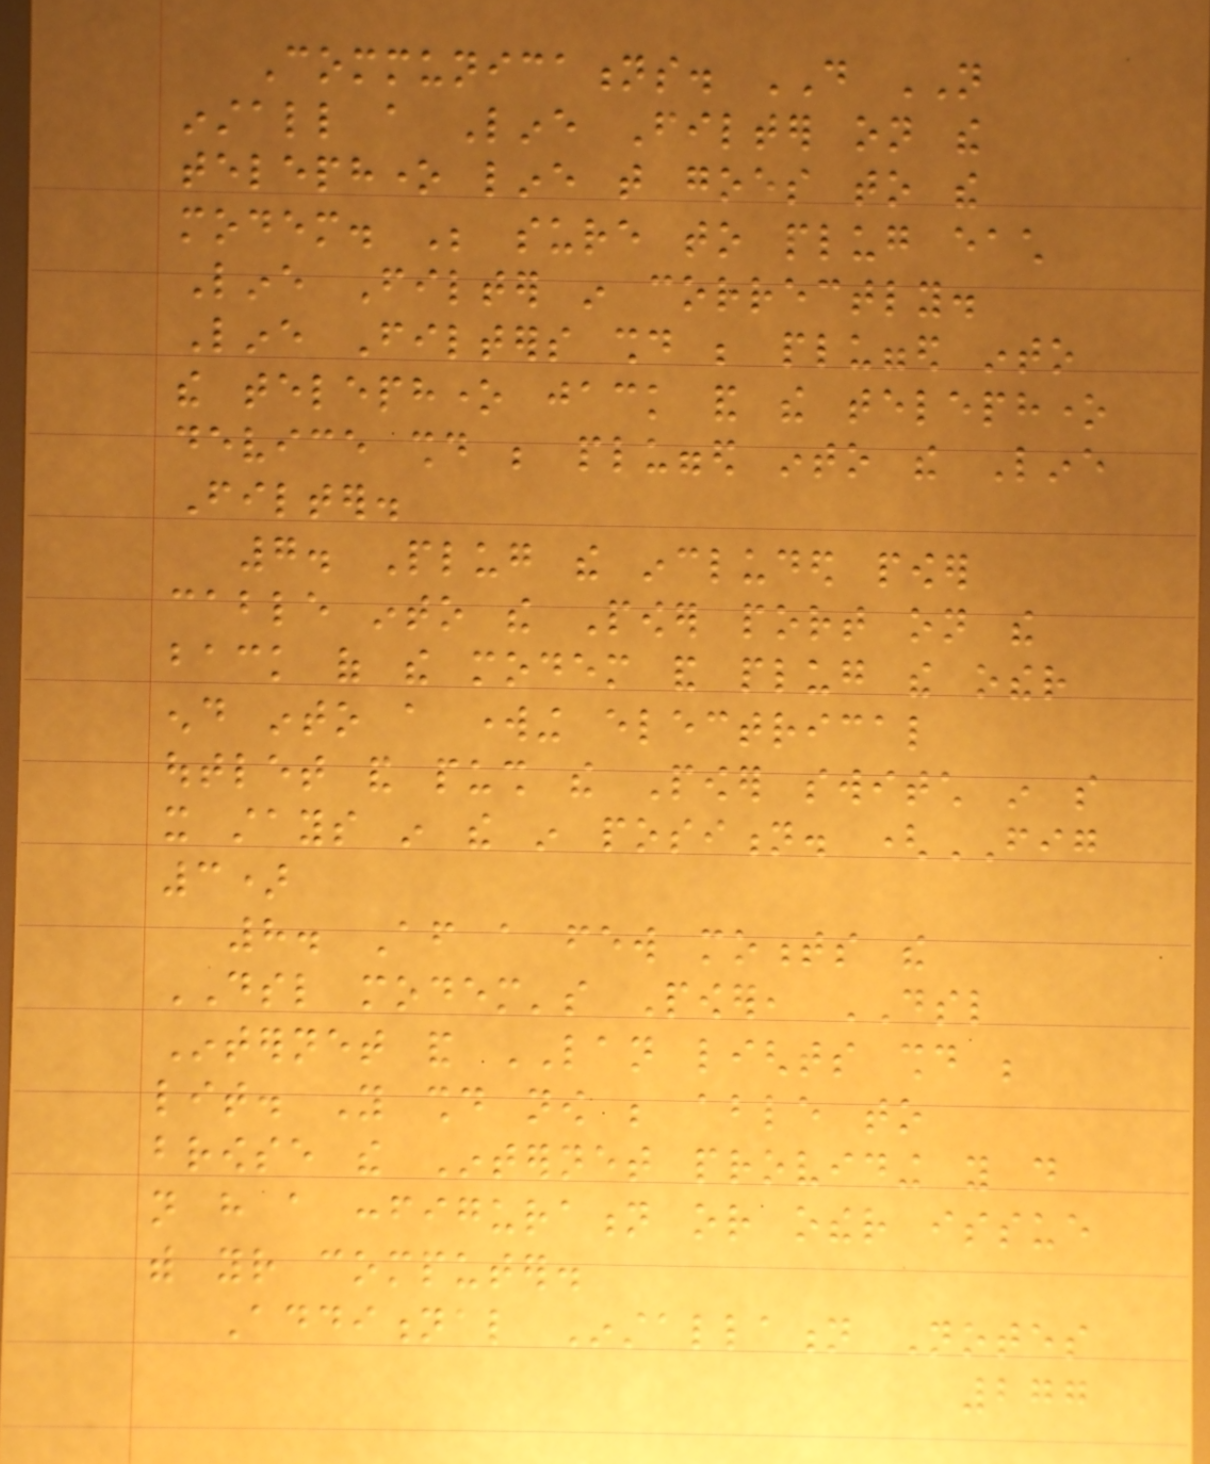Communications. DO NOT
install a Line Filter on the
telephone line that goes to the
modem. Be sure to plug each
Line Filter in correctly.
Line Filters should be plugged into
the telephone jack and the telephone
device should be plugged into the Line
Filter.
7. Plug the included power
cable into the Power port on the
back of the modem and plug the other
end into a working electrical
outlet and push the Power switch in so
it stays in the in position. (FIG
3)
8. After a few moments the
DSL modem's Power, DSL
Internet and LAN lights should be
lit. You should now be able to
browse the Internet providing you do
not have a configuration or other issue
with your computer.
Additional Installation Notes
277
